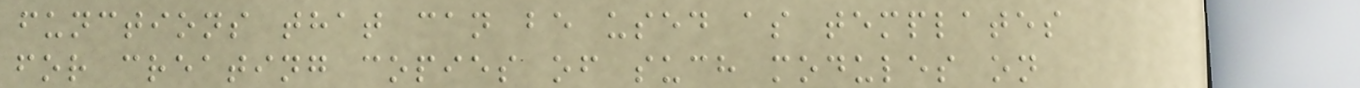functions that can be used as templates
for creating copies of such modules on
